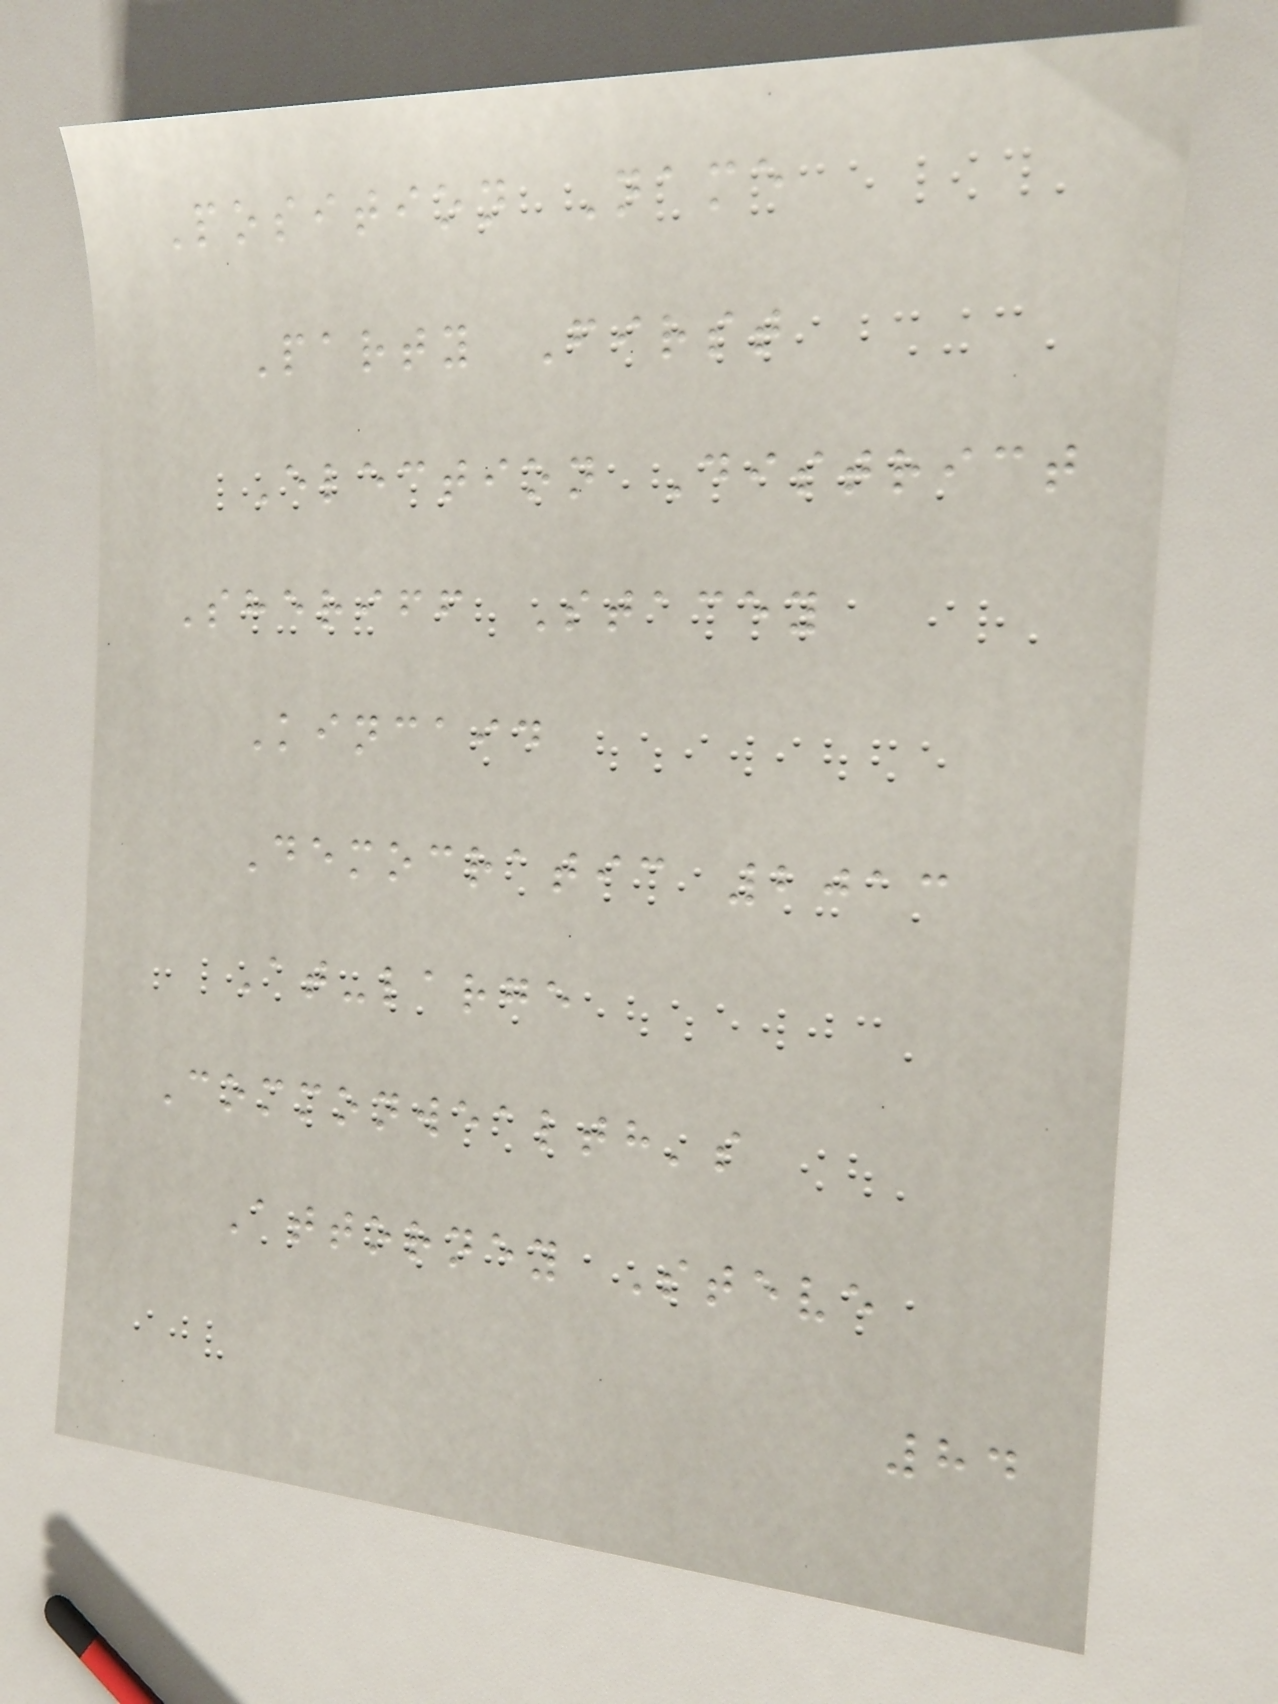Position Name
Party First
Election District
Sheriff Stacey
Kincaid
Democratic 2013
At-large
Commonwealth's
Attorney Steve
84
